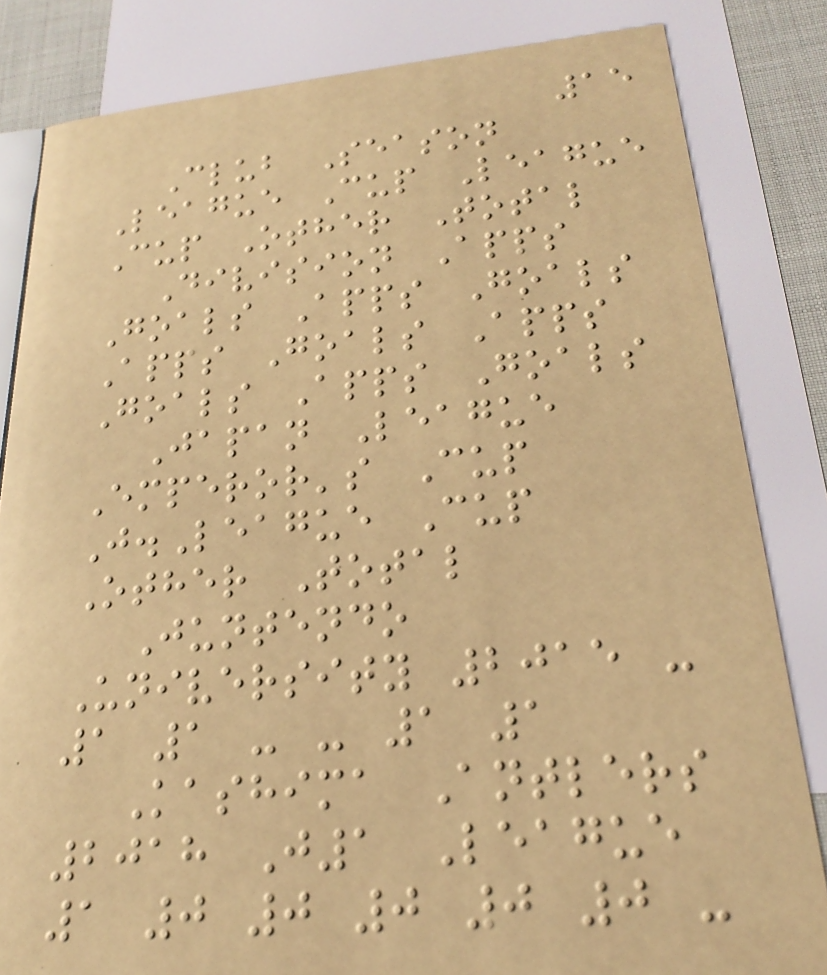15
Club Season
League Cup League
Cup Other Total
Division Apps
Goals Apps Goals
Apps Goals Apps
Goals Apps Goals
Japan League
Emperor's Cup
J.League Cup
Other Total
Juntendo
University 2015 -
1 1 - - 1 1
Kashima Antlers
2018 J1 League
1 0 0 0 0 0 -
